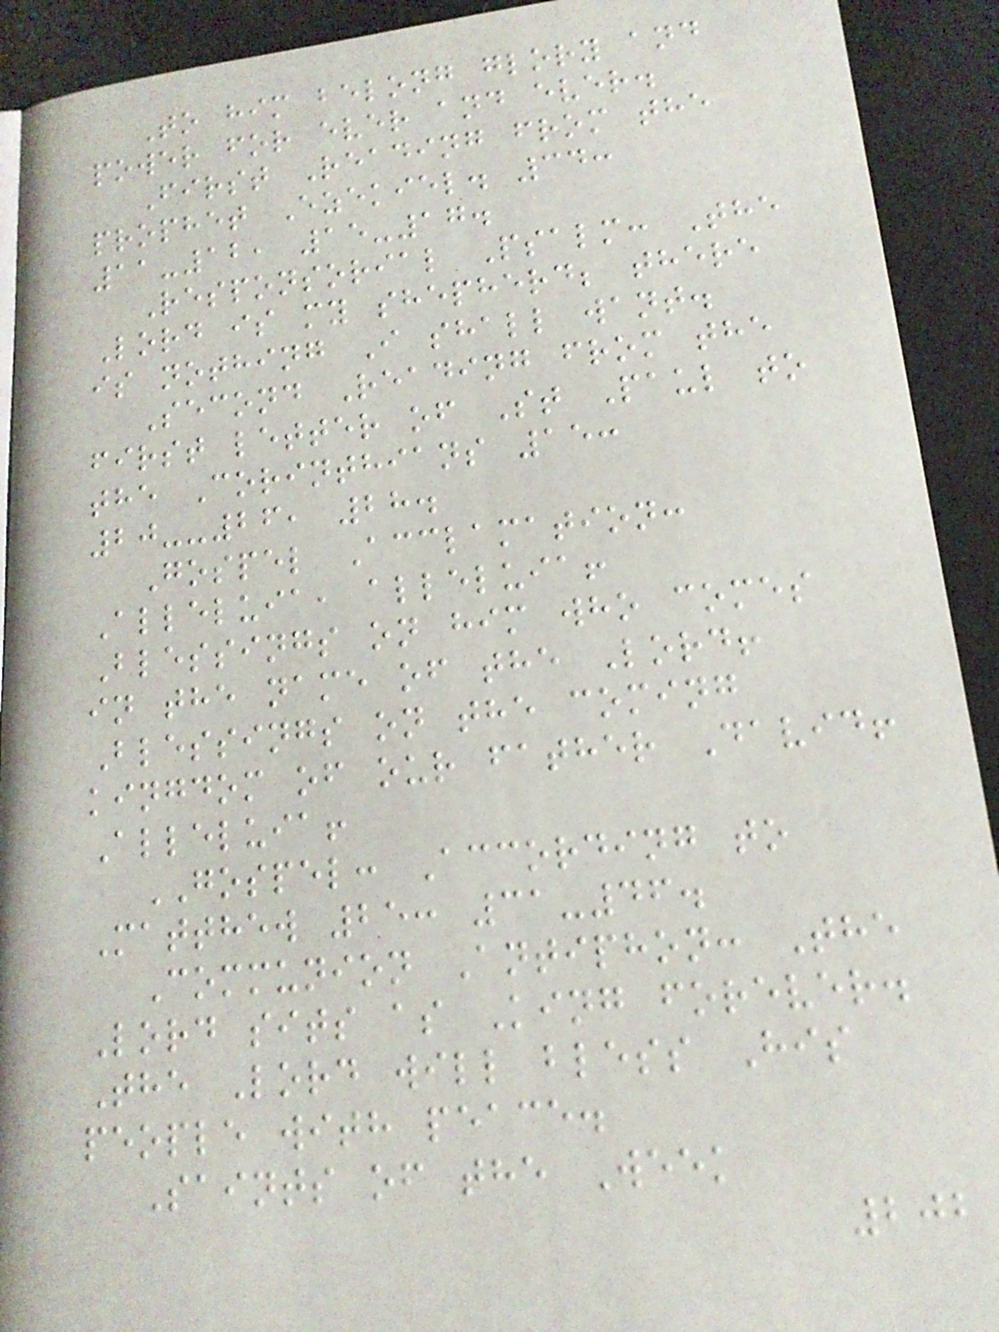To him belong glory and
power for ever and ever.
First Reading from the
prophet Ezekiel. 34:
11-12, 15-17.
Responsorial Psalm: The
Lord is my shepherd; there
is nothing I shall want.
Second Reading from the
first letter of St Paul to
the Corinthians 15:
20--26, 28.
Gospel Acclamation:
Alleluia, alleluia!
Blessings on him who comes
in the name of the Lord!
Blessings on the coming
kingdom of our father David!
Alleluia!
GOSPEL: According to
Matthew 25: 31-46.
Communion Antiphon: The
Lord sits as King forever.
The Lord will bless His
people with peace.
Saints of the Week
202
